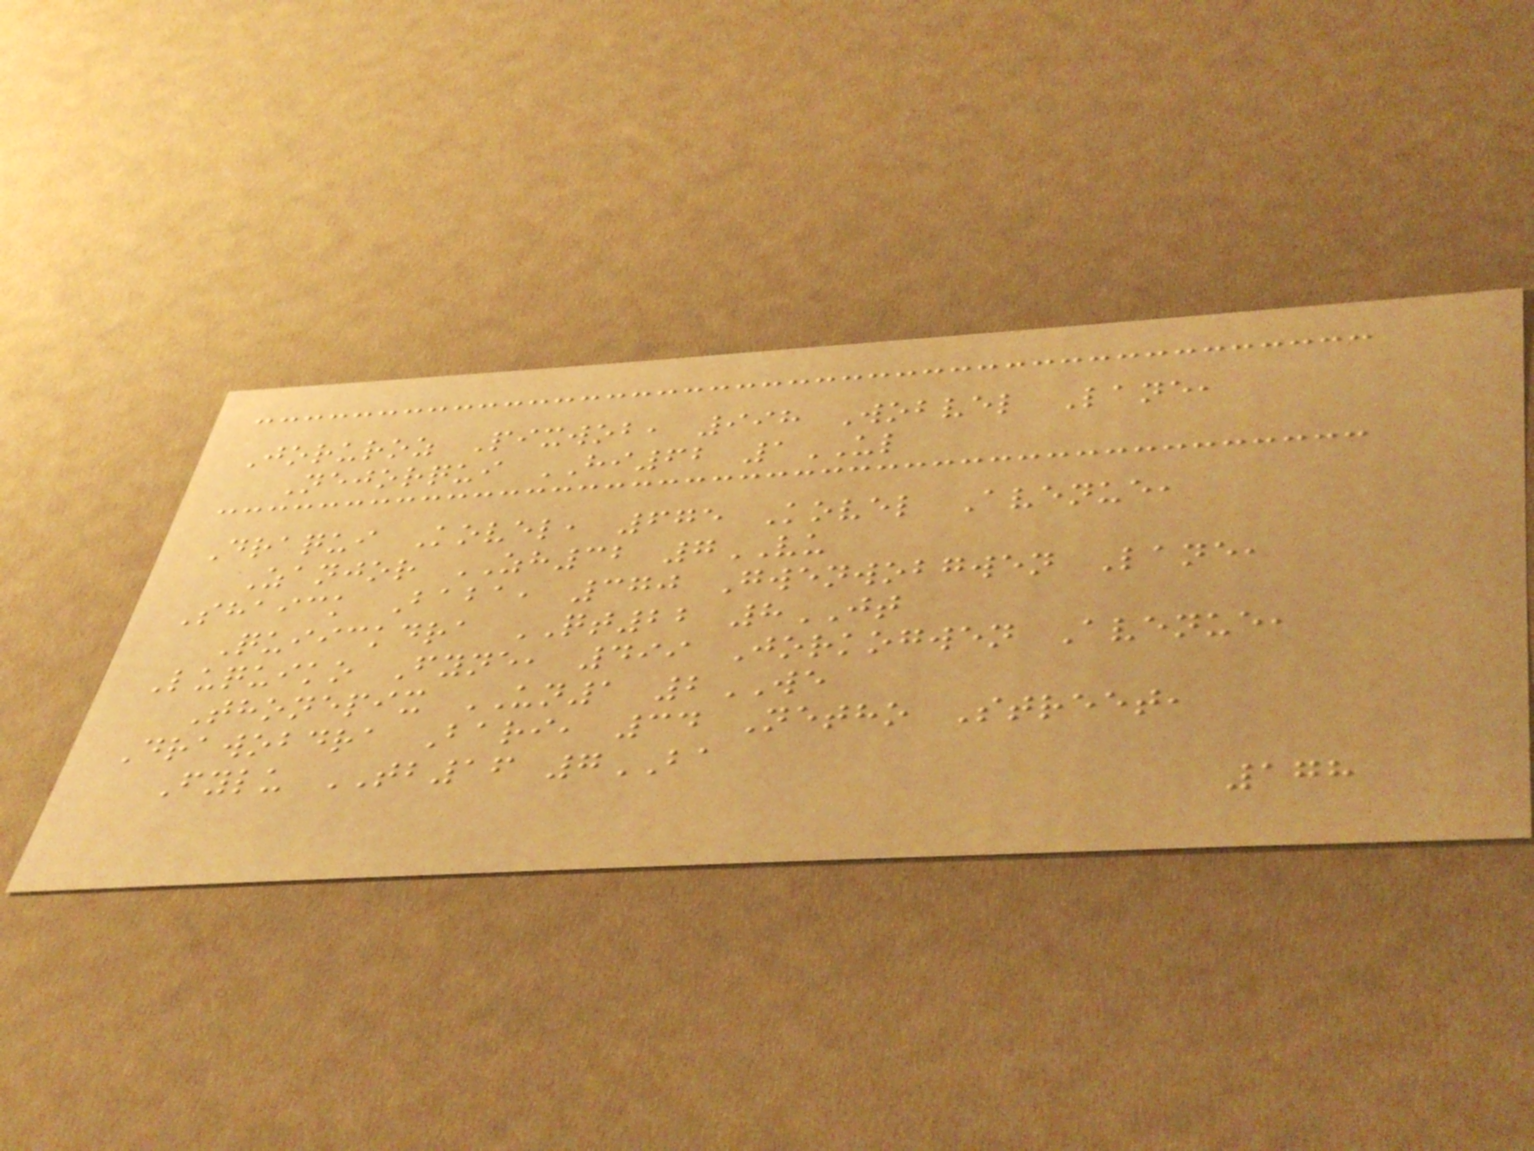Joruroz Pixwob, 998 Wobvel Lane,
Nejorqui HI62 1UL
Draqui Kovel, 675 Kovel Avenue,
Zanjor ZH32 7VU
Shaick Baba, 370 Gwenwobgwen Lane,
Quiickdra QT22 8JT
Luquiko Fyne, 499 Jorkogwen Avenue,
Thonepix UN1 2WE
Drawobdra Bari, 34 Netho Street,
Fylu TB16 7BA
178
